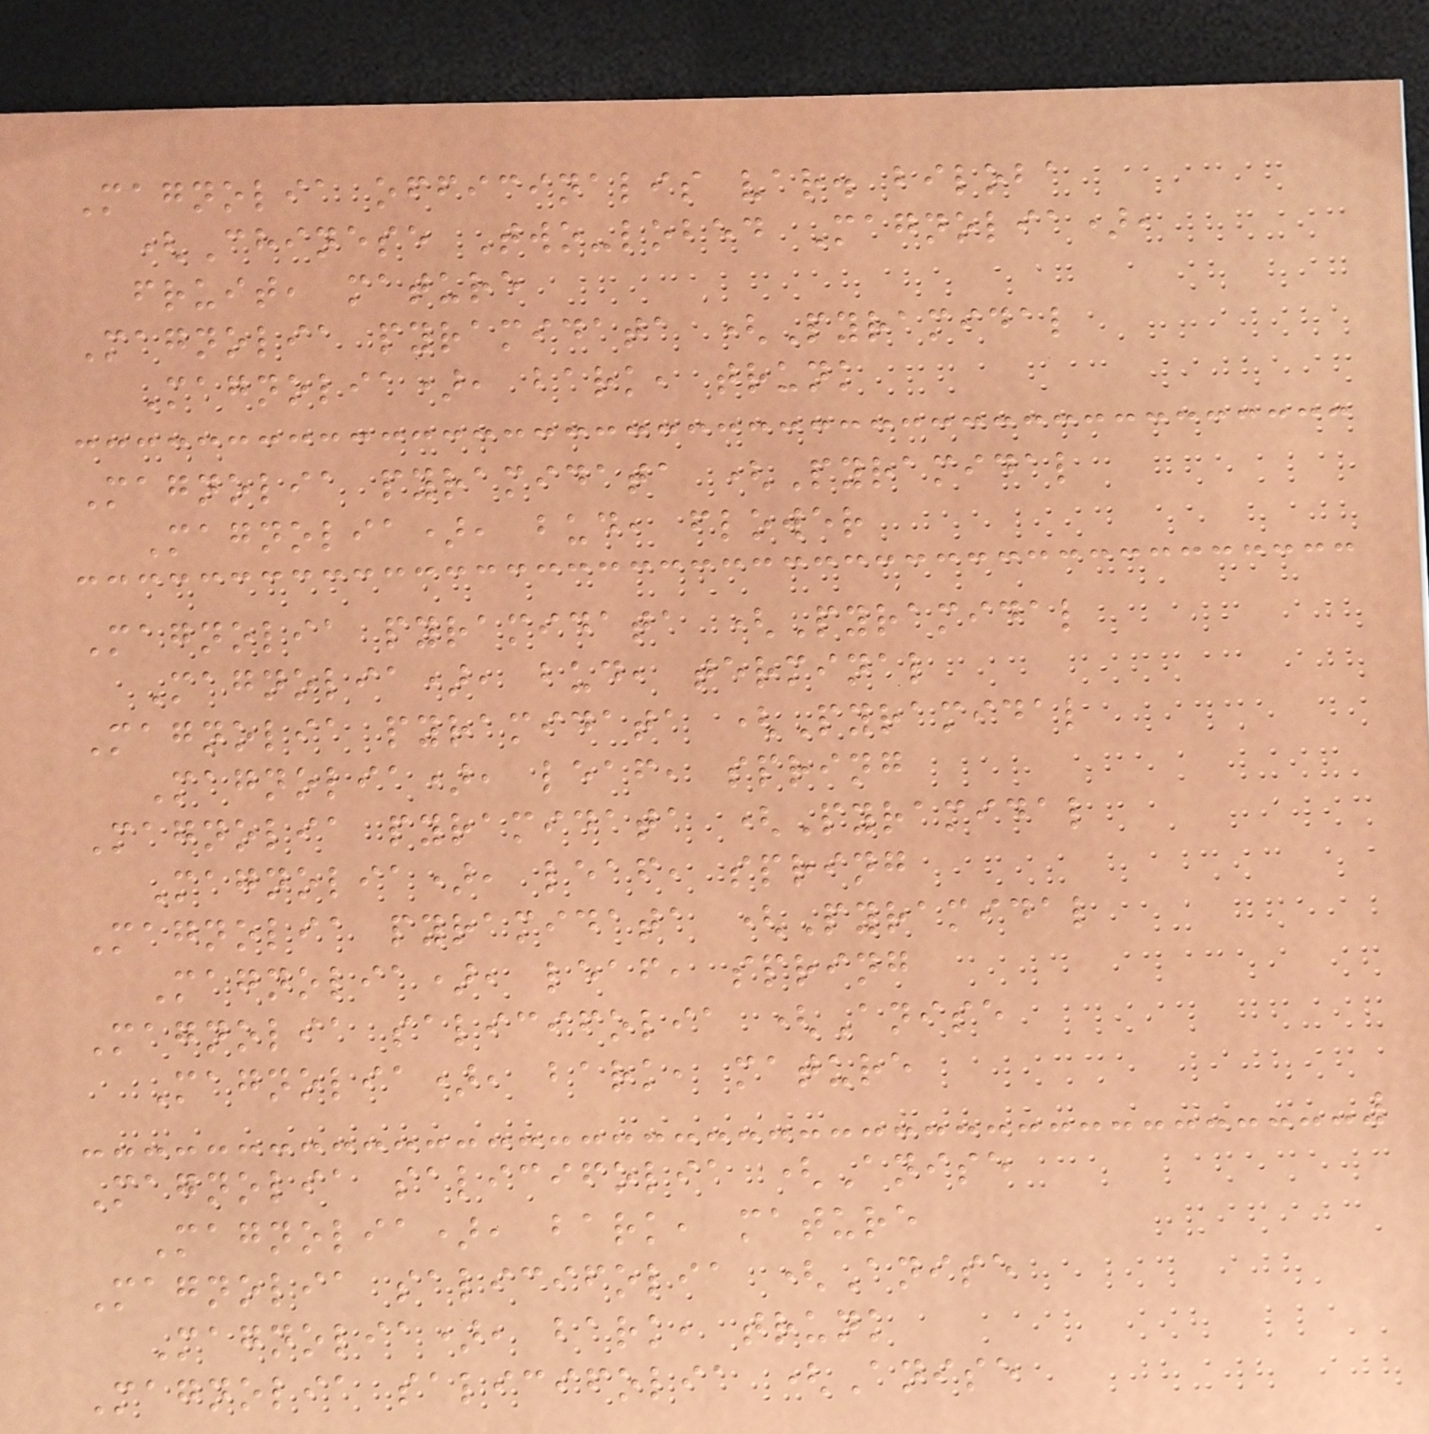Magnolia officinalis var. biloba
(Chinese Two-lobed Magnolia),
fruit, mature
Magnolia pyramidata (Pyramidal
Magnolia), bark, trunk
Magnolia pyramidata (Pyramidal
Magnolia), bud, flower
Magnolia pyramidata (Pyramidal
Magnolia), bud, terminal
Magnolia pyramidata (Pyramidal
Magnolia), leaf, spring
Magnolia pyramidata (Pyramidal
Magnolia), leaf, spring
Magnolia pyramidata (Pyramidal
Magnolia), leaf, spring
Magnolia salicifolia (Anise
Magnolia), bark, mature
Magnolia salicifolia (Anise
Magnolia), bark, mature
Magnolia salicifolia (Anise
Magnolia), bark, trunk
Magnolia salicifolia (Anise
